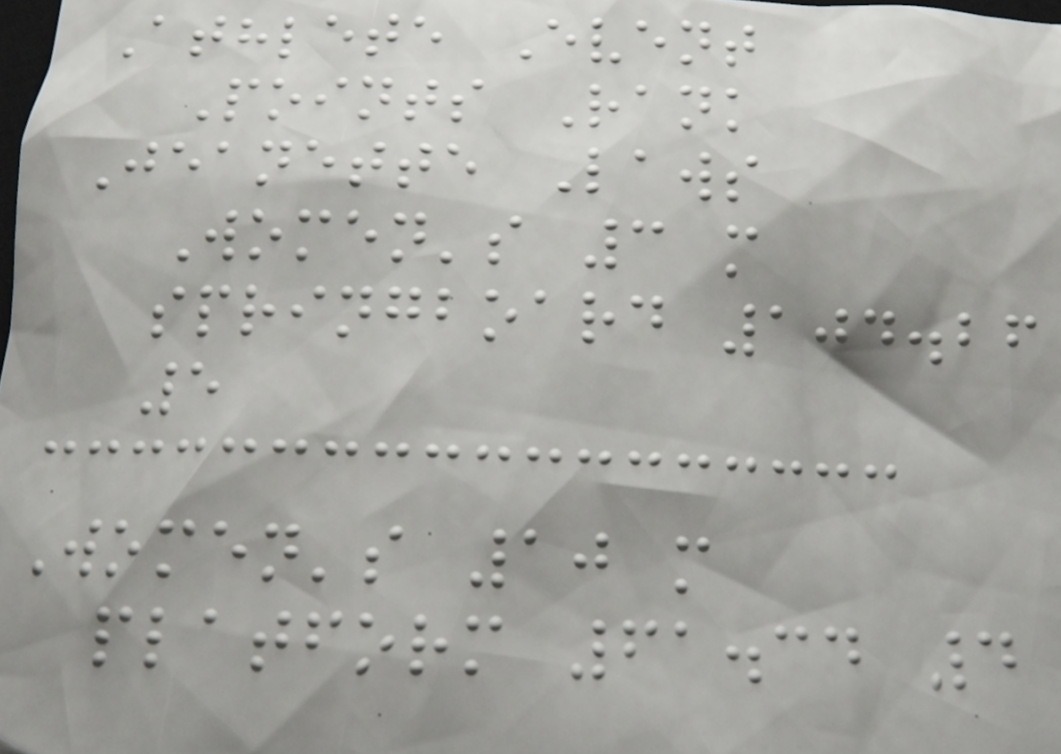Athlete Event
Points Rank
Jeanette Laws
Women's 3 m
springboard 104.26
5
Women's 10 m
platform 61.34 4
